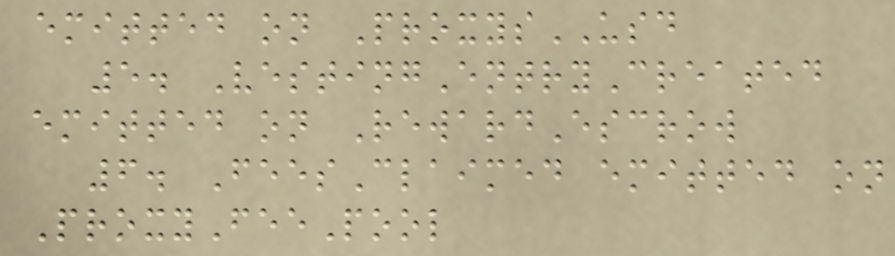emitted on ProxysUSD
5. VestingEntryCreated
emitted on RewardEscrow
6. FeesClaimed emitted on
ProxyFeePool
